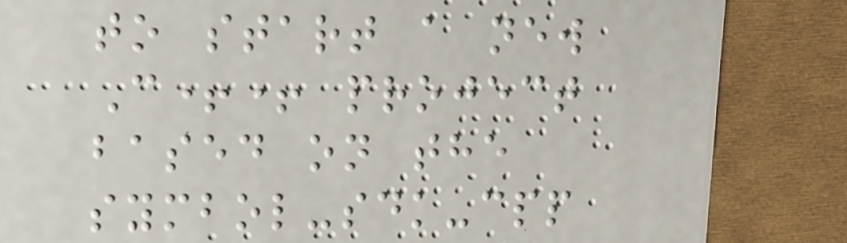to start a new
C++ project
based on the
symbol-sdk-cpp
